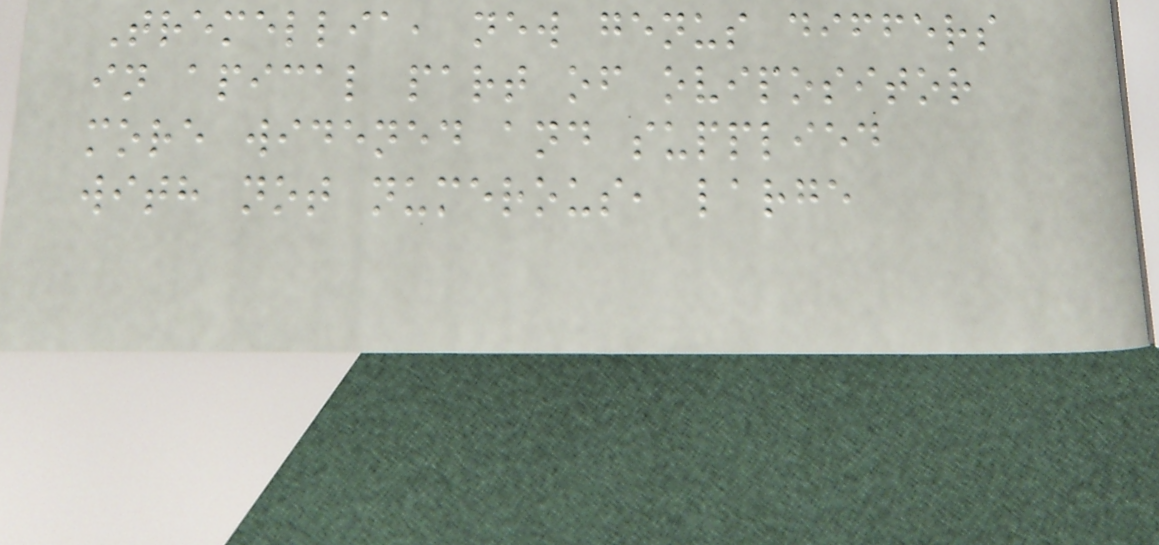Tremellia, new genus differs
in apical part of ovipositor
more widened and supplied
with not numerous, large
